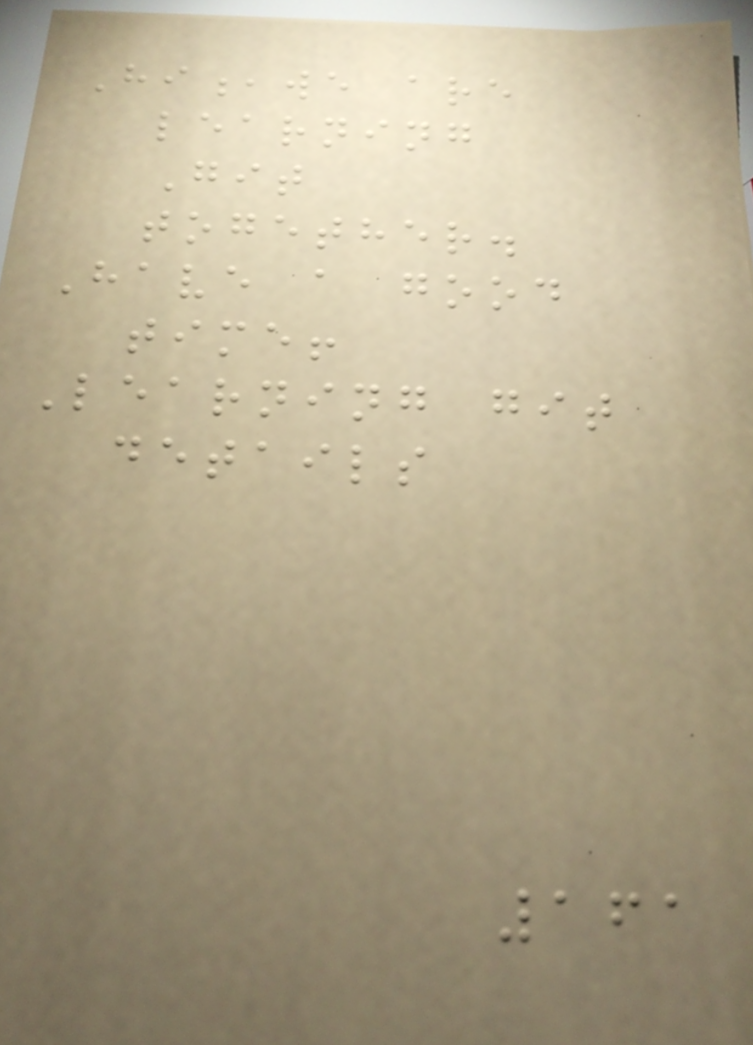Hi,we are
learning
Git
together.
Have a good
time!
Learning git
details
161
